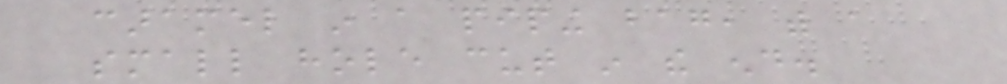caramel in a piping bag, with a
small hole cut in the end.
